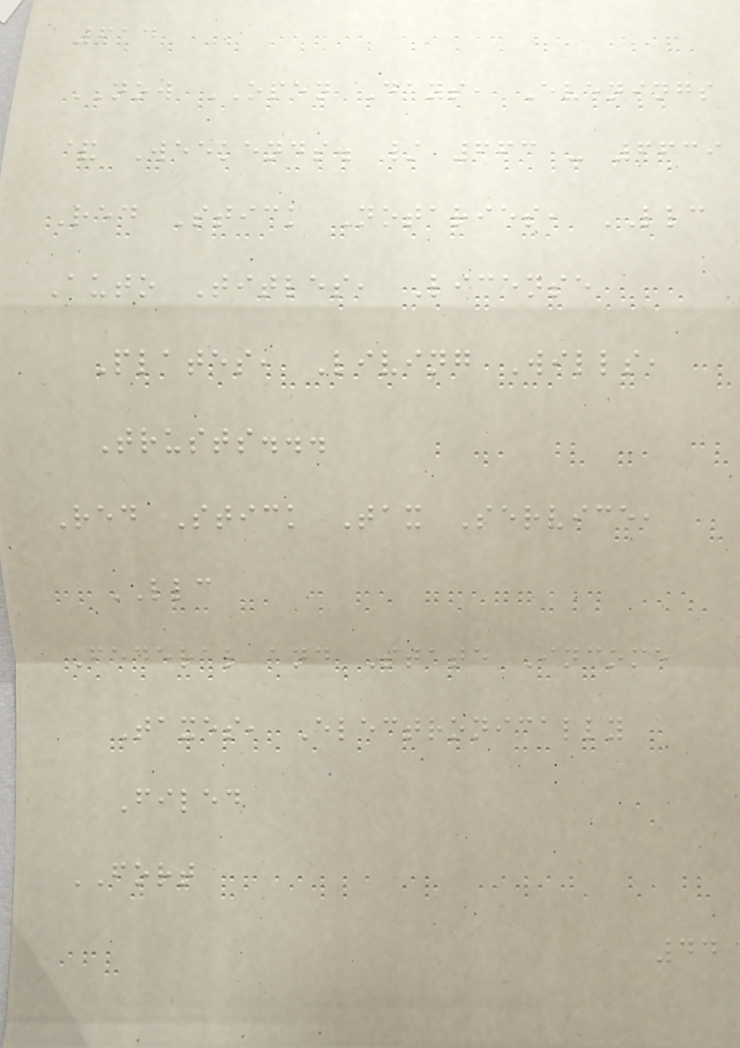614
NOW OPEN Days, Evenings
& Weekends. / 663 - 6639
Red Stick Notaries, LLC
Auto Titles, License
Plates, Living Wills,
Trusts...
Red Stick Tax Service,
LLC
Federal and State Income
Taxes, Electronically
Filed
FORT
44
